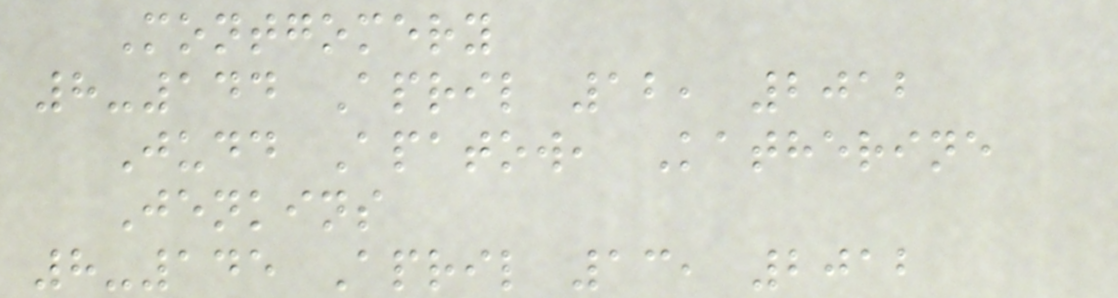Montgomery
8-144 April 12, 2012
Judd Apatow, Katherine
Jenkins
8-145 April 13, 2012
